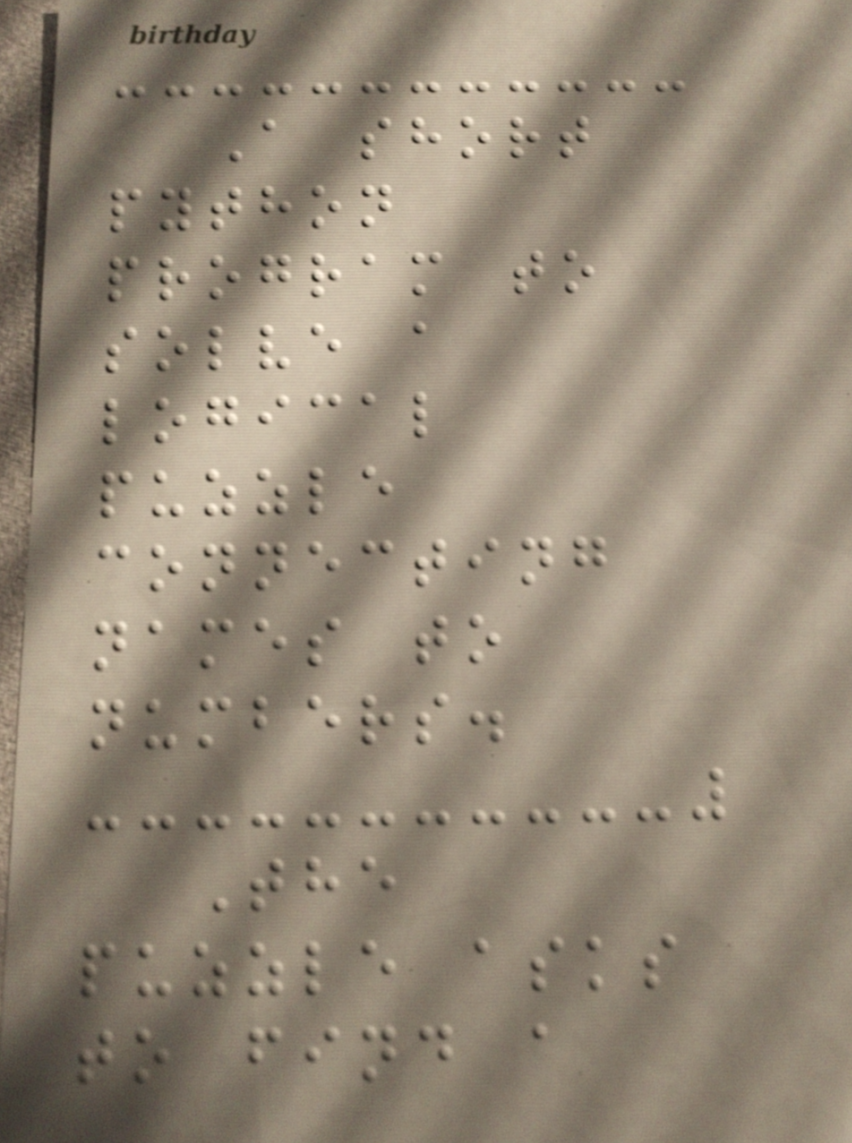A short
python
program to
solve a
logical
puzzle
connecting
names to
numbers.
The
puzzle asks
to find a
